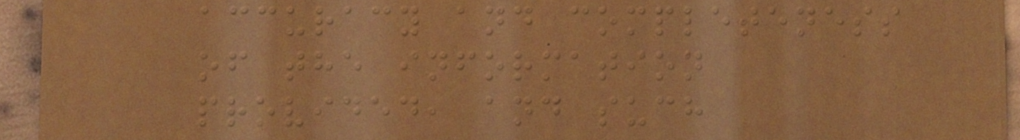accuracy and completeness
of the information
provided, and such
